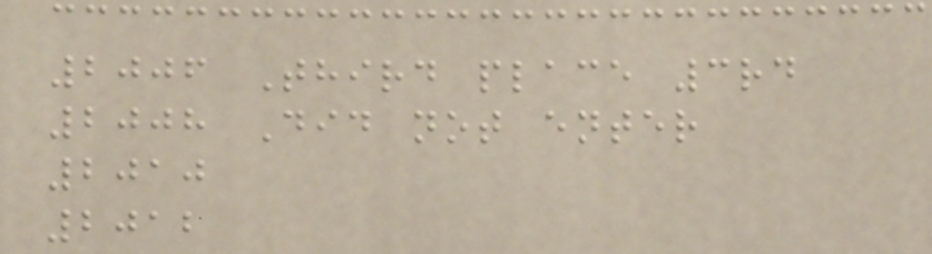2006 Third place 3rd
2008 Did not enter
2010
2012
